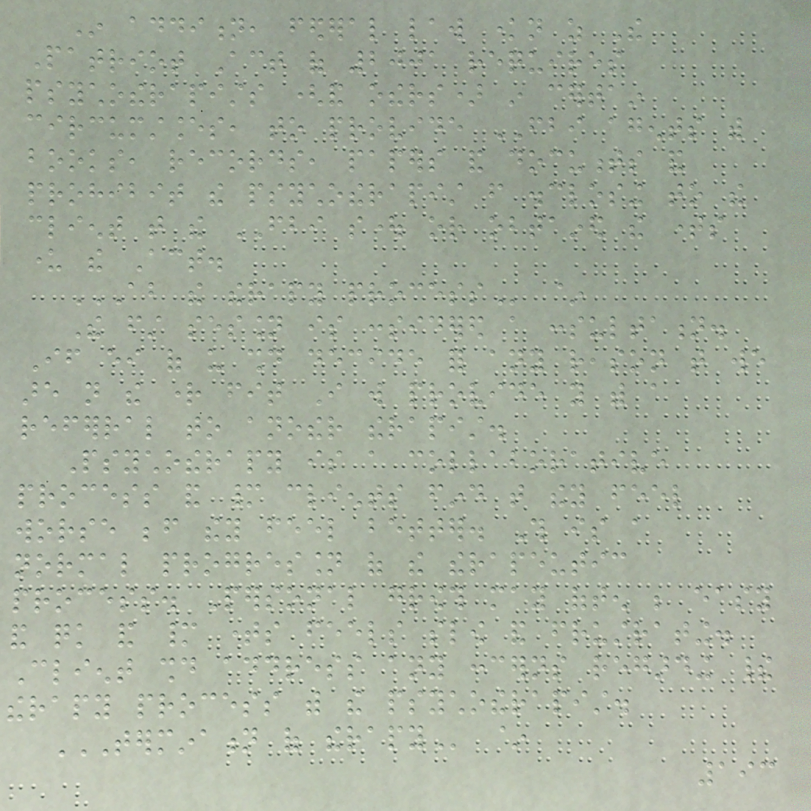In addition, federal law known as The
Patriot Act of 2001 requires
psychotherapists (and others) in certain
circumstances, to provide FBI agents with
books, records, papers and documents and
prohibit the psychotherapist from disclosing to the
client that the FBI sought or obtained the times
under the Act.
ABOUT THE THERAPY PROCESS ~
The first session is considered a consultation.
If either of us should decide for any reason that we
are not the right fit I will provide you with a
referral to another therapist.
Psychotherapy is a collaborative
process and many clients find that they feel
worse before they feel better. This is a
normal progression of the therapeutic
process. Personal growth may often be easy
and quick and many times feels slow and frustrating.
Client should address any concerns regarding their
therapy process with the psychotherapist.
TERMINATION OF THERAPY ~
193
